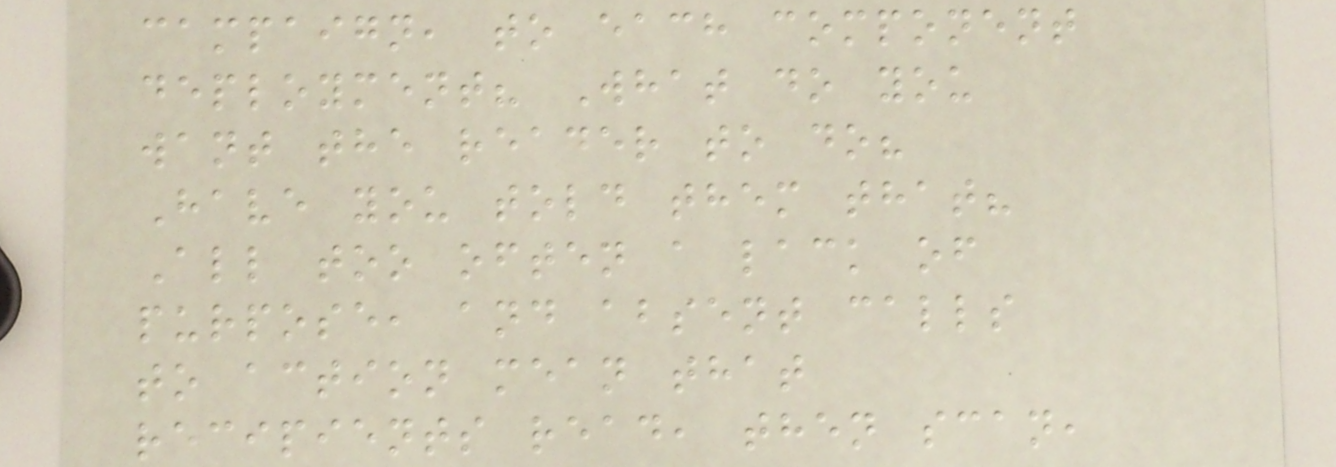campaign, to each component
deployment? What do you
want the reader to do?
Have you told them that?
All too often a lack of
purpose, and absent calls
to action mean that
recipients read, then scan,
